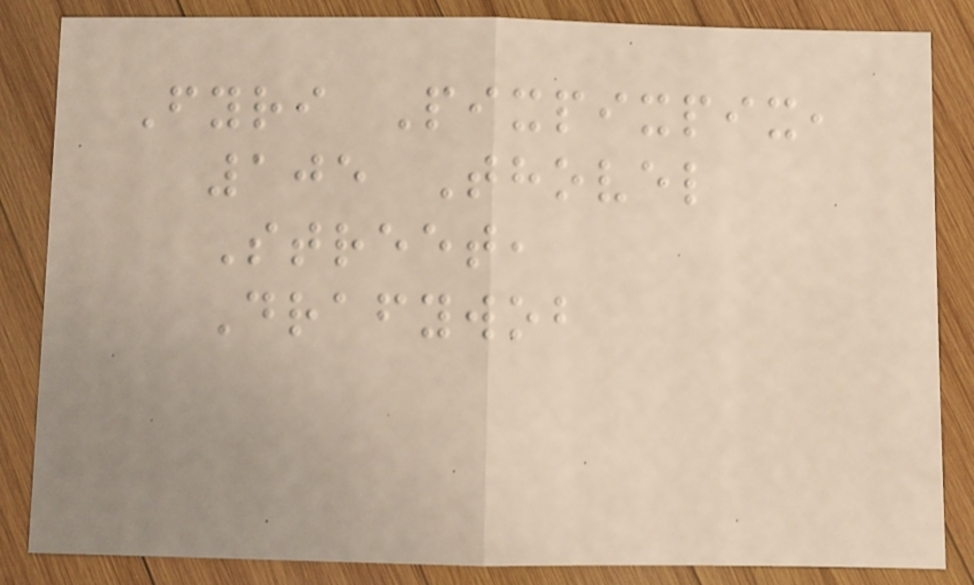Fyri Pixpixpix,
105 Thovel
Street,
Drafywob
